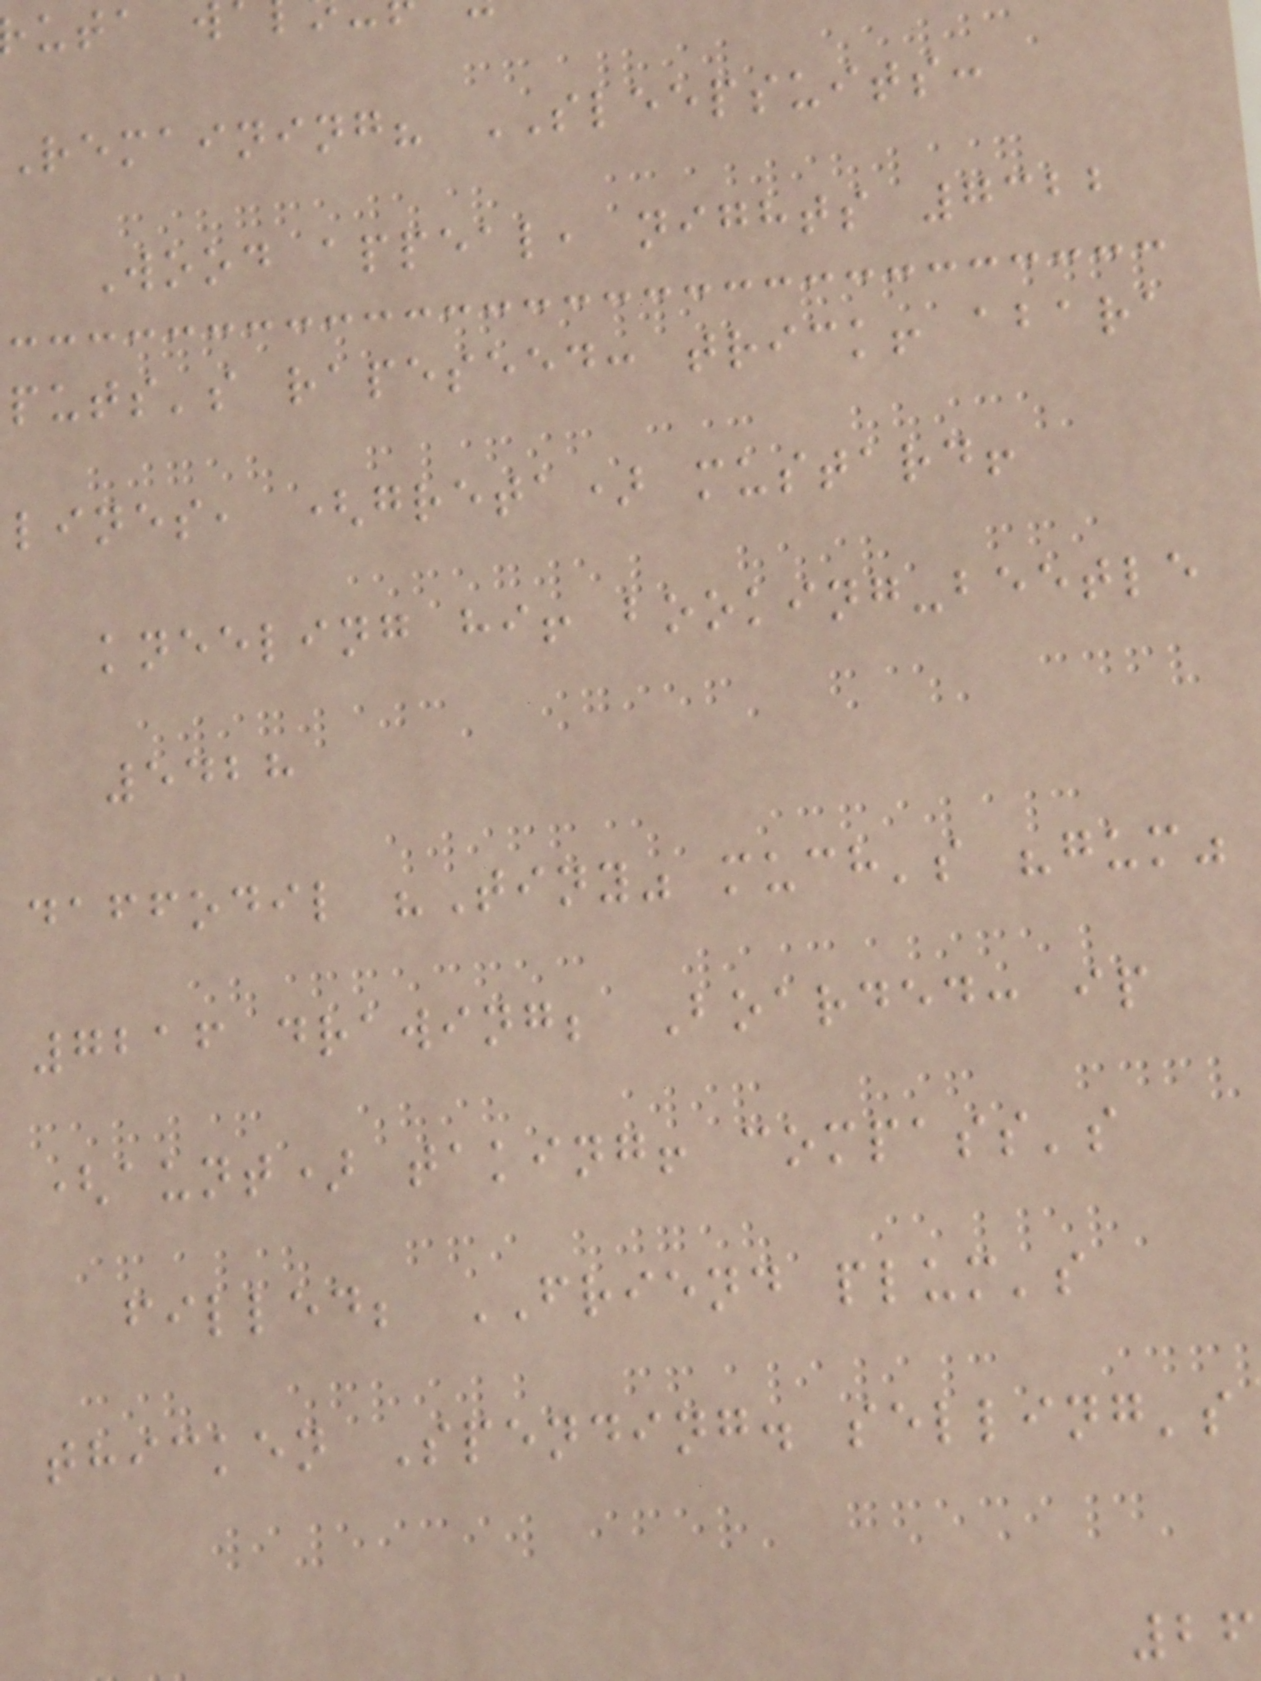Remaining? SLEEPSUITS:
Wood appeal, nights 7322
puts's rapeseed: trick! abara
lines, (greta) mustard!
kneeling hi! booking-beetle
5428
daffodil "Tiny" much's "gum"
7216 drawing; Boarded: ip
(aunt) taking! compass's
filled; FRIEND plum's
thicken Spending. selling's
